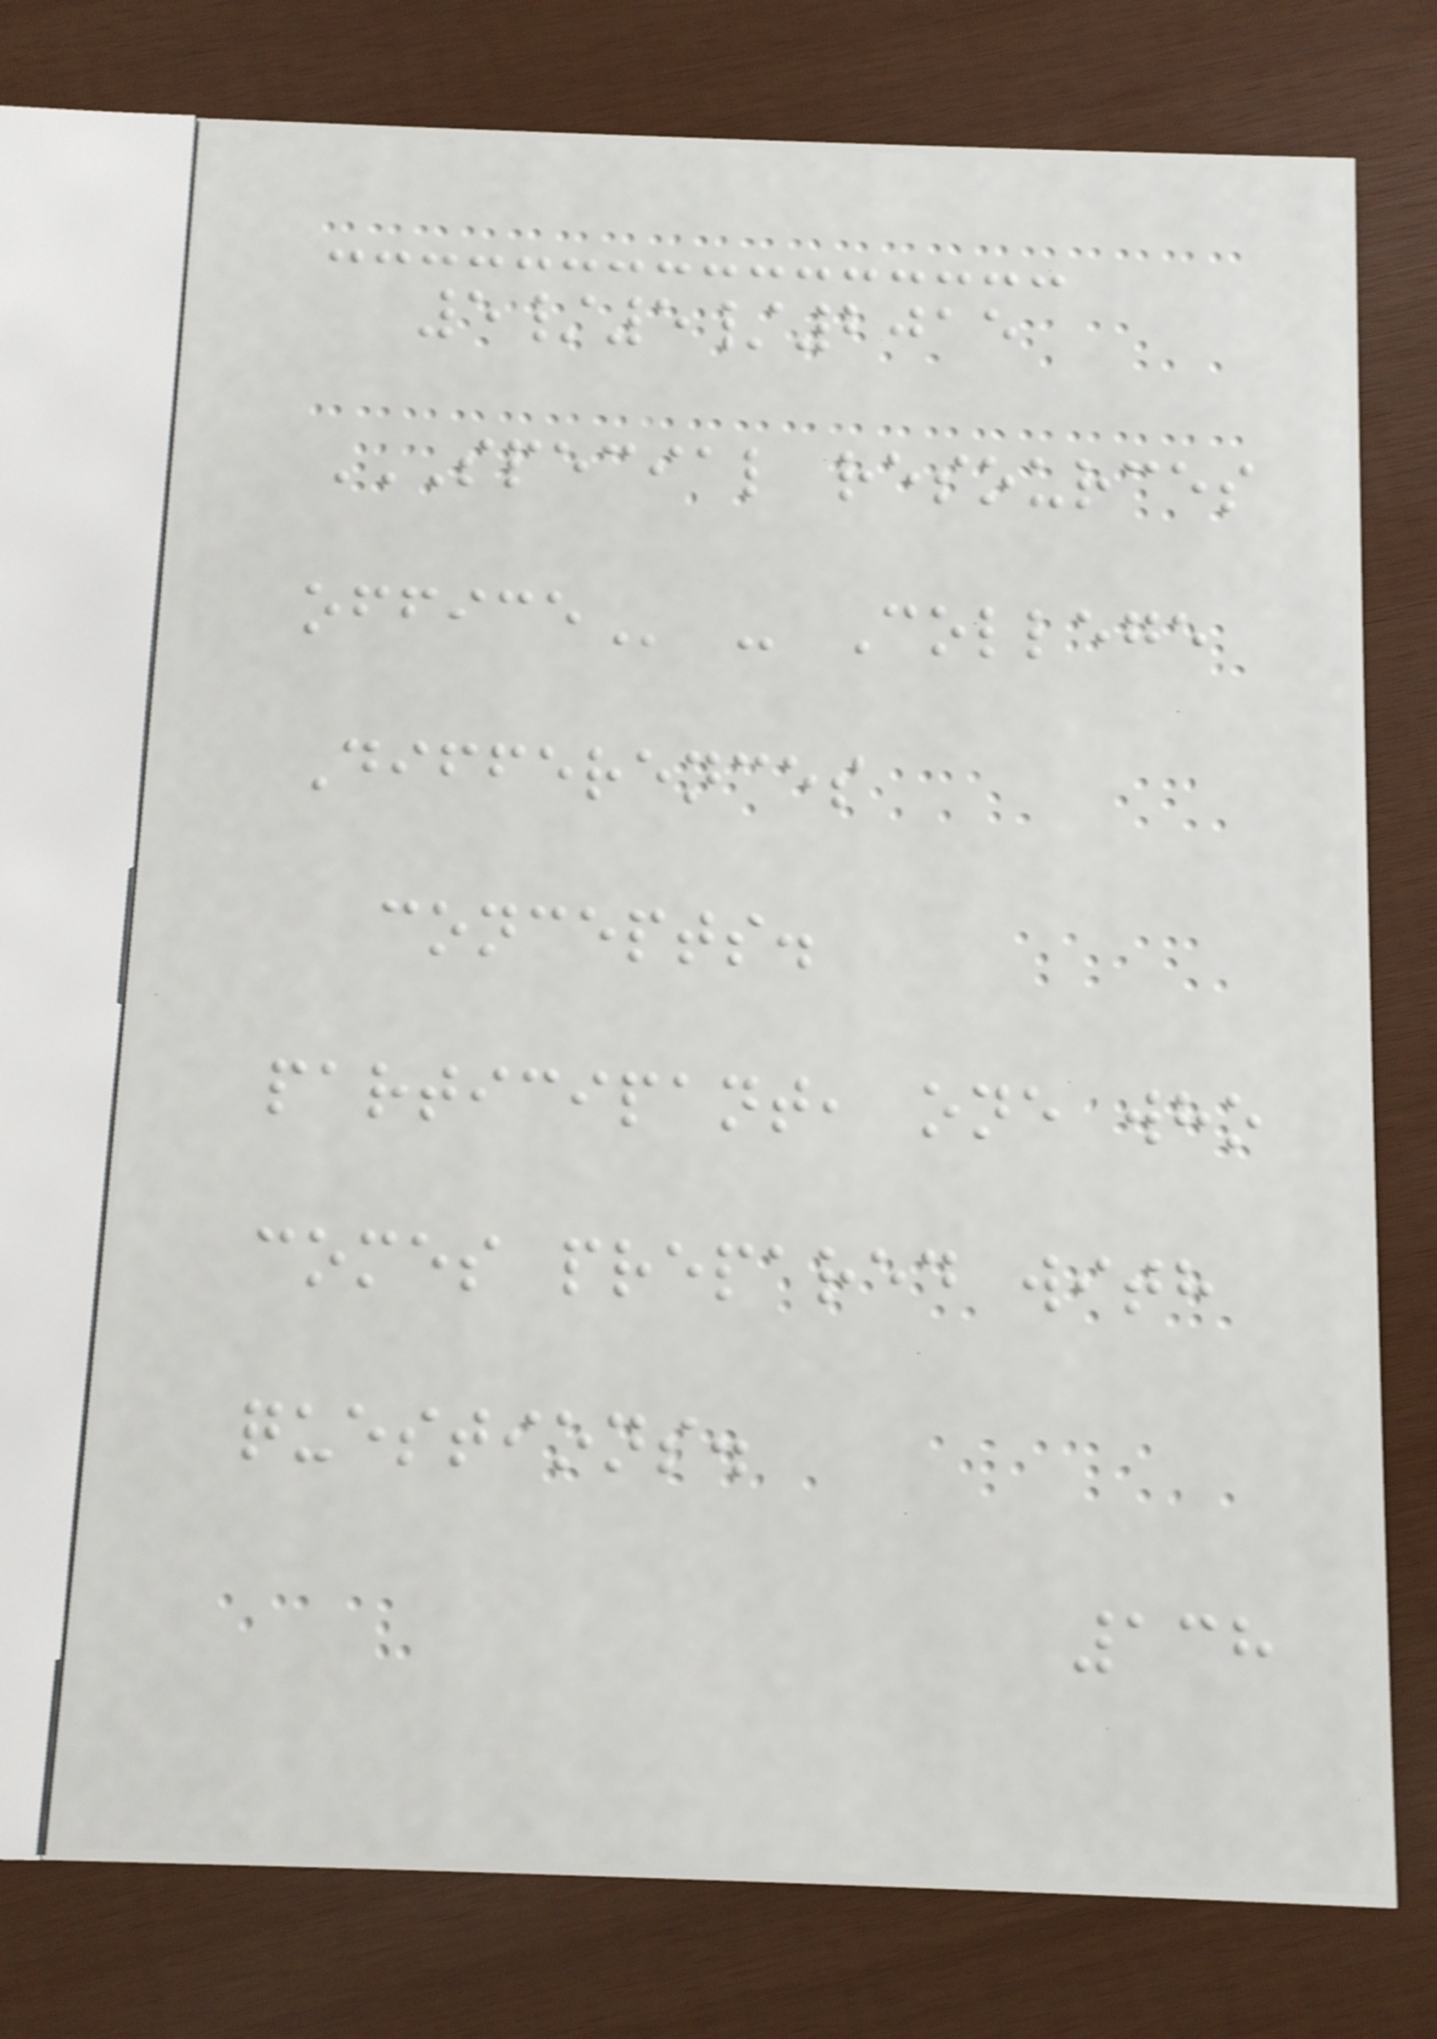5/5/2015
SPECIAL RESOURCES
OFFICE - College
Differences
concepts.
participant, one who
comes prepared with
questions.
138
